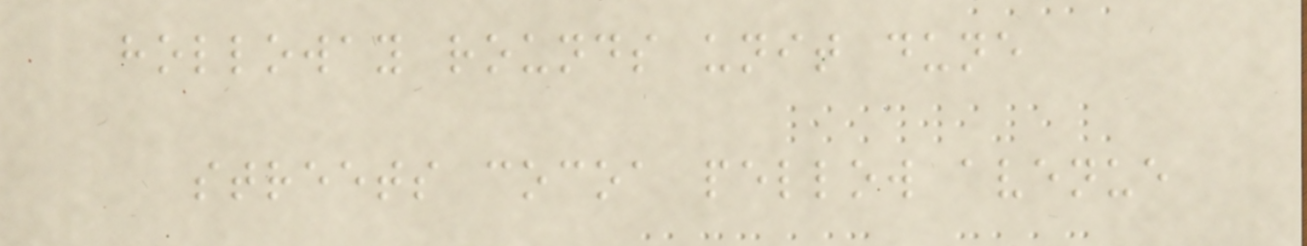holloway rounds unit dune
streets cocoa pellow avenue
